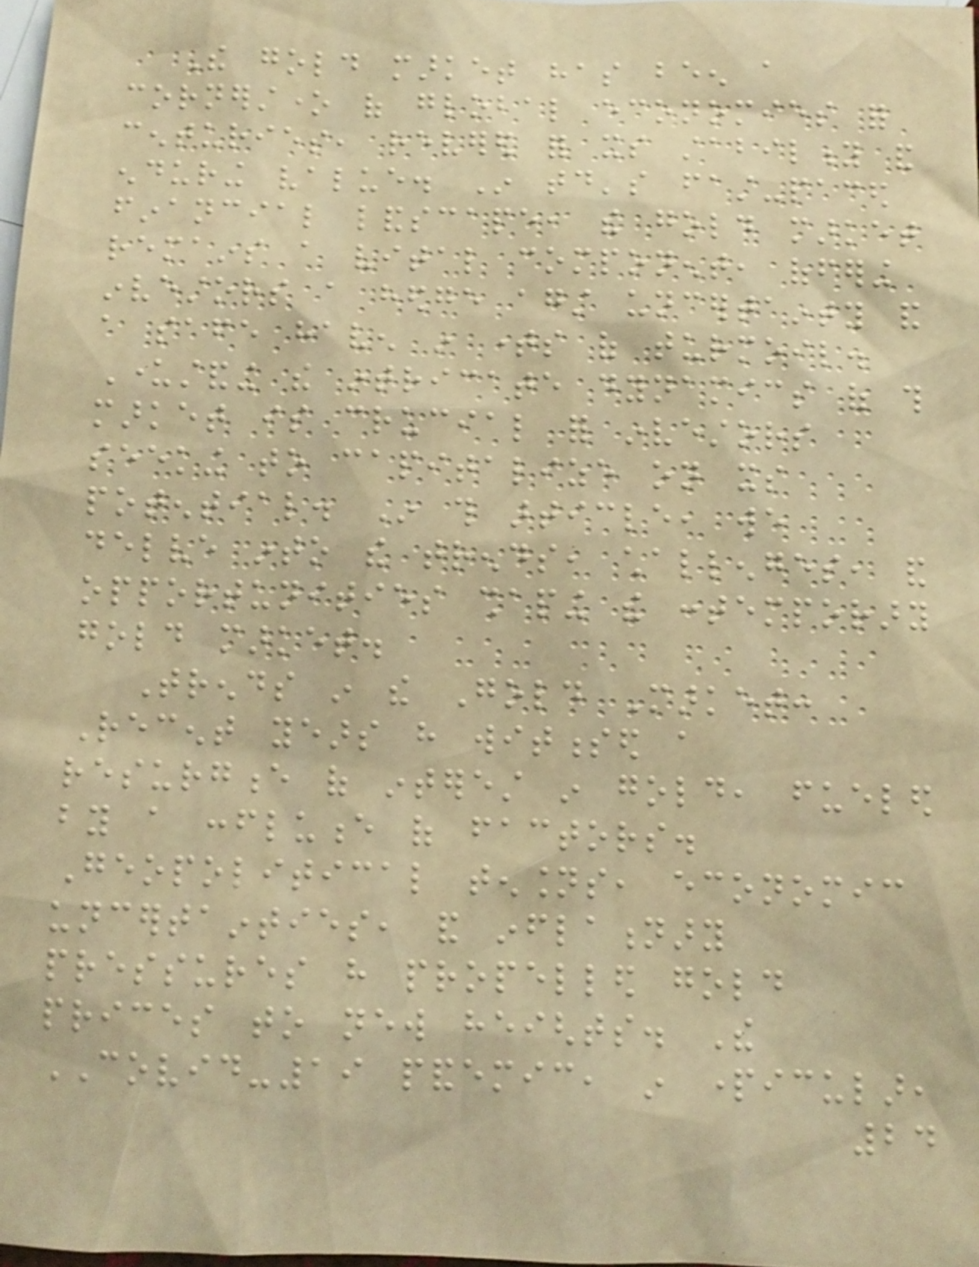The gold market has been a
cornerstone of global economies for
centuries, revered for its stability and
enduring value. In today's fast-paced
financial landscape, the gold market
remains a vital component, offering
investors a hedge against uncertainty and
a safe haven in times of turmoil.
Understanding the intricate dynamics of this
market is crucial for investors
seeking to capitalize on its
potential. In this article, we
delve into the trends, challenges, and
opportunities shaping the contemporary
gold market.
Trends in the Gold Market:
Recent years have witnessed a
resurgence of interest in gold, fueled
by a confluence of factors.
Geopolitical tensions, economic
uncertainties, and inflationary
pressures have propelled gold
prices to new heights. The
COVID-19 pandemic, in particular,
24
